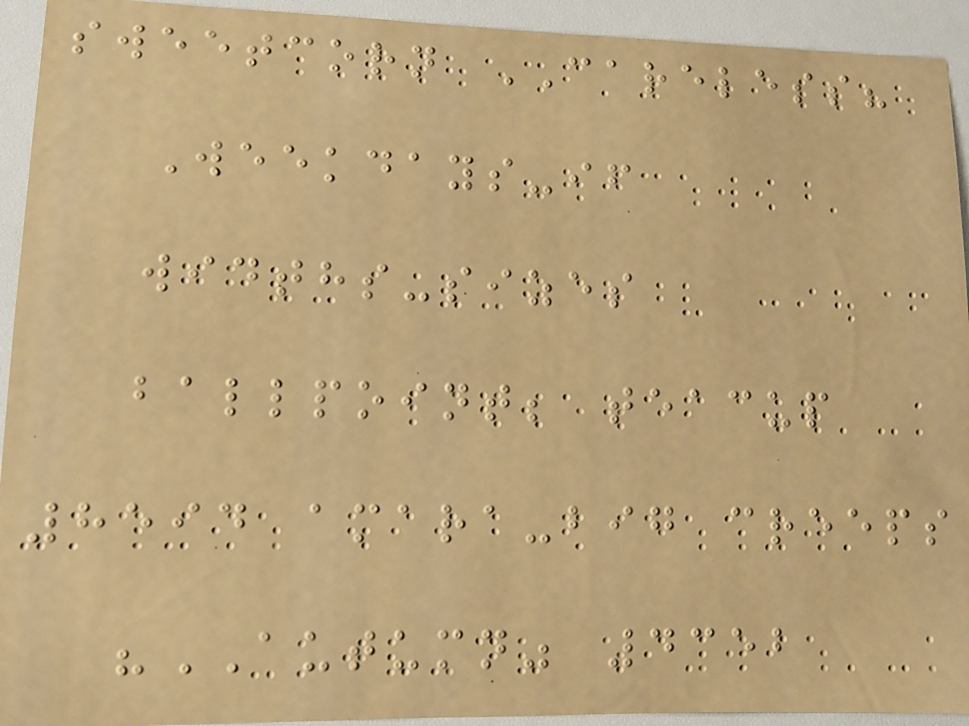sweetcorn CARELESS?
Weekdays-if
widths-sizes
ballpoint; teacup
8594 amara-big creeps
"AUTUMN" 4352
